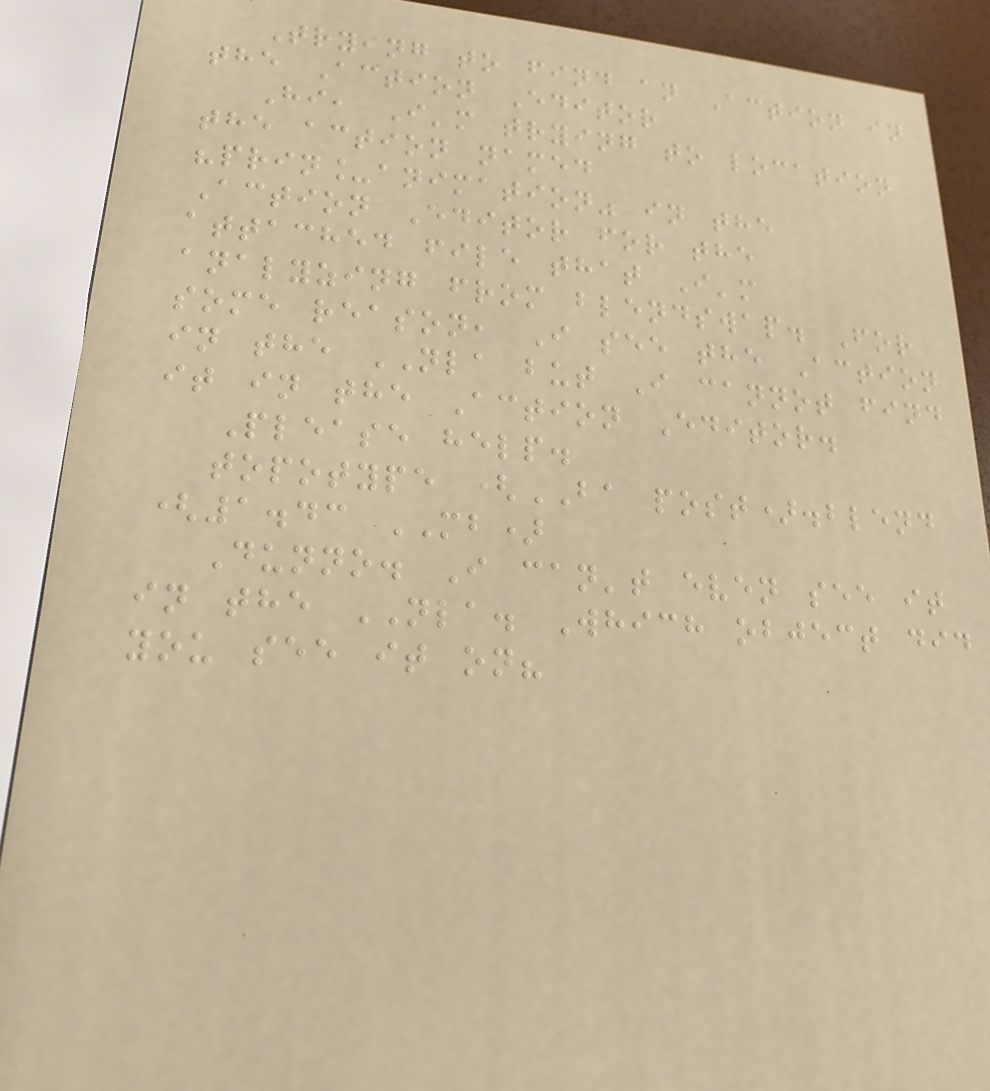Trying to find an Action in
the Action Editor
Hi, I'm trying to location
the action named
"prin_animation" in the
Action Editor for the
attached file that I'm
analyzing from blendswap. For
some reason, I see the Action
in the NLA but I cannot find
it in the Action Editor.
Please help.
topotype (BA post).blend
(1.43 MB)
Dunno. I can't even see it
in the NLA. Which object did
you see it on?
